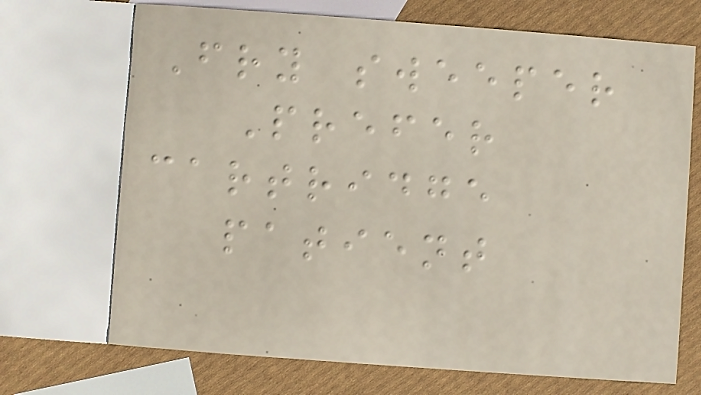Fry sweeper
Prefer
cartridge
patient
